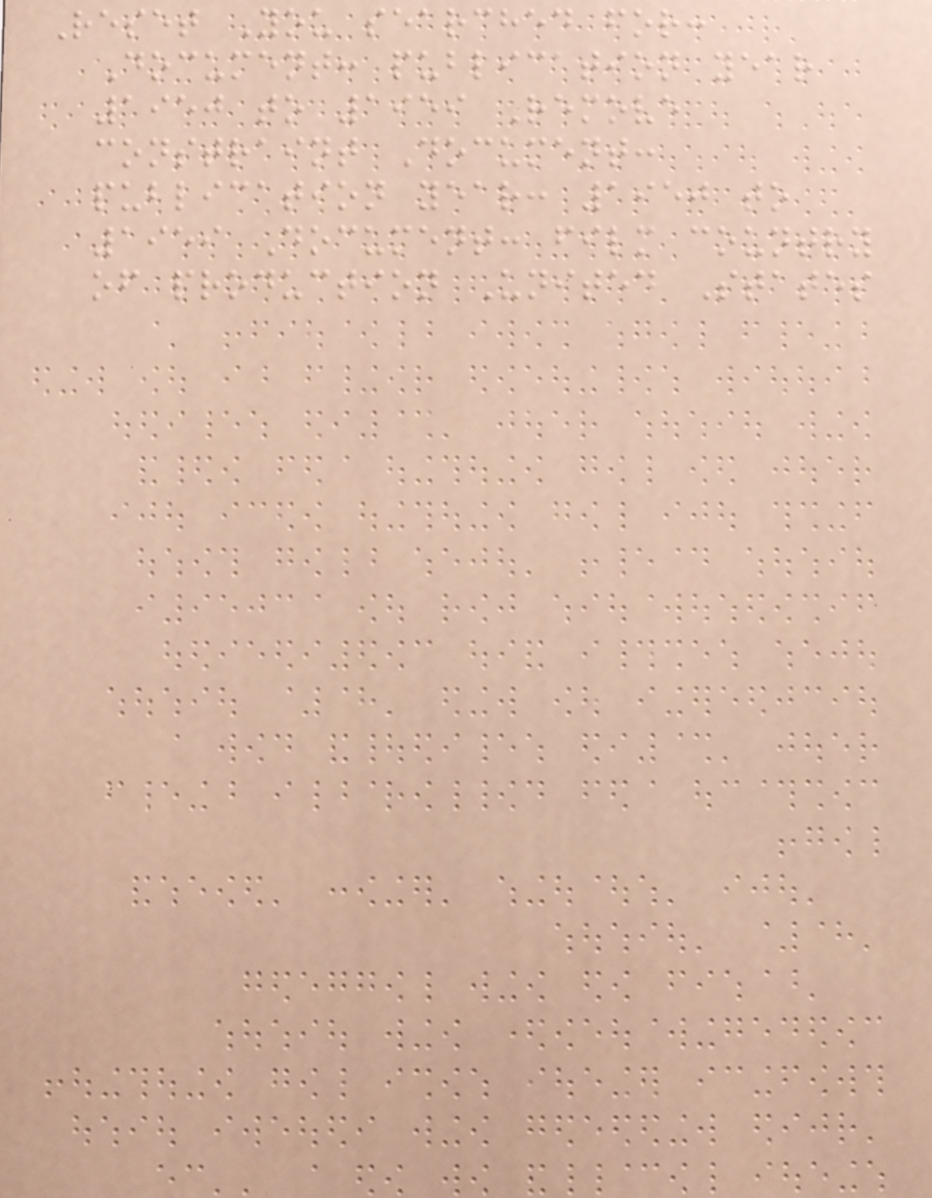Reset You searched for:
Document: publication year
1950 to 1959 Remove
constraint Document:
publication year: 1950 to
1959 Document: film country
of production United States
